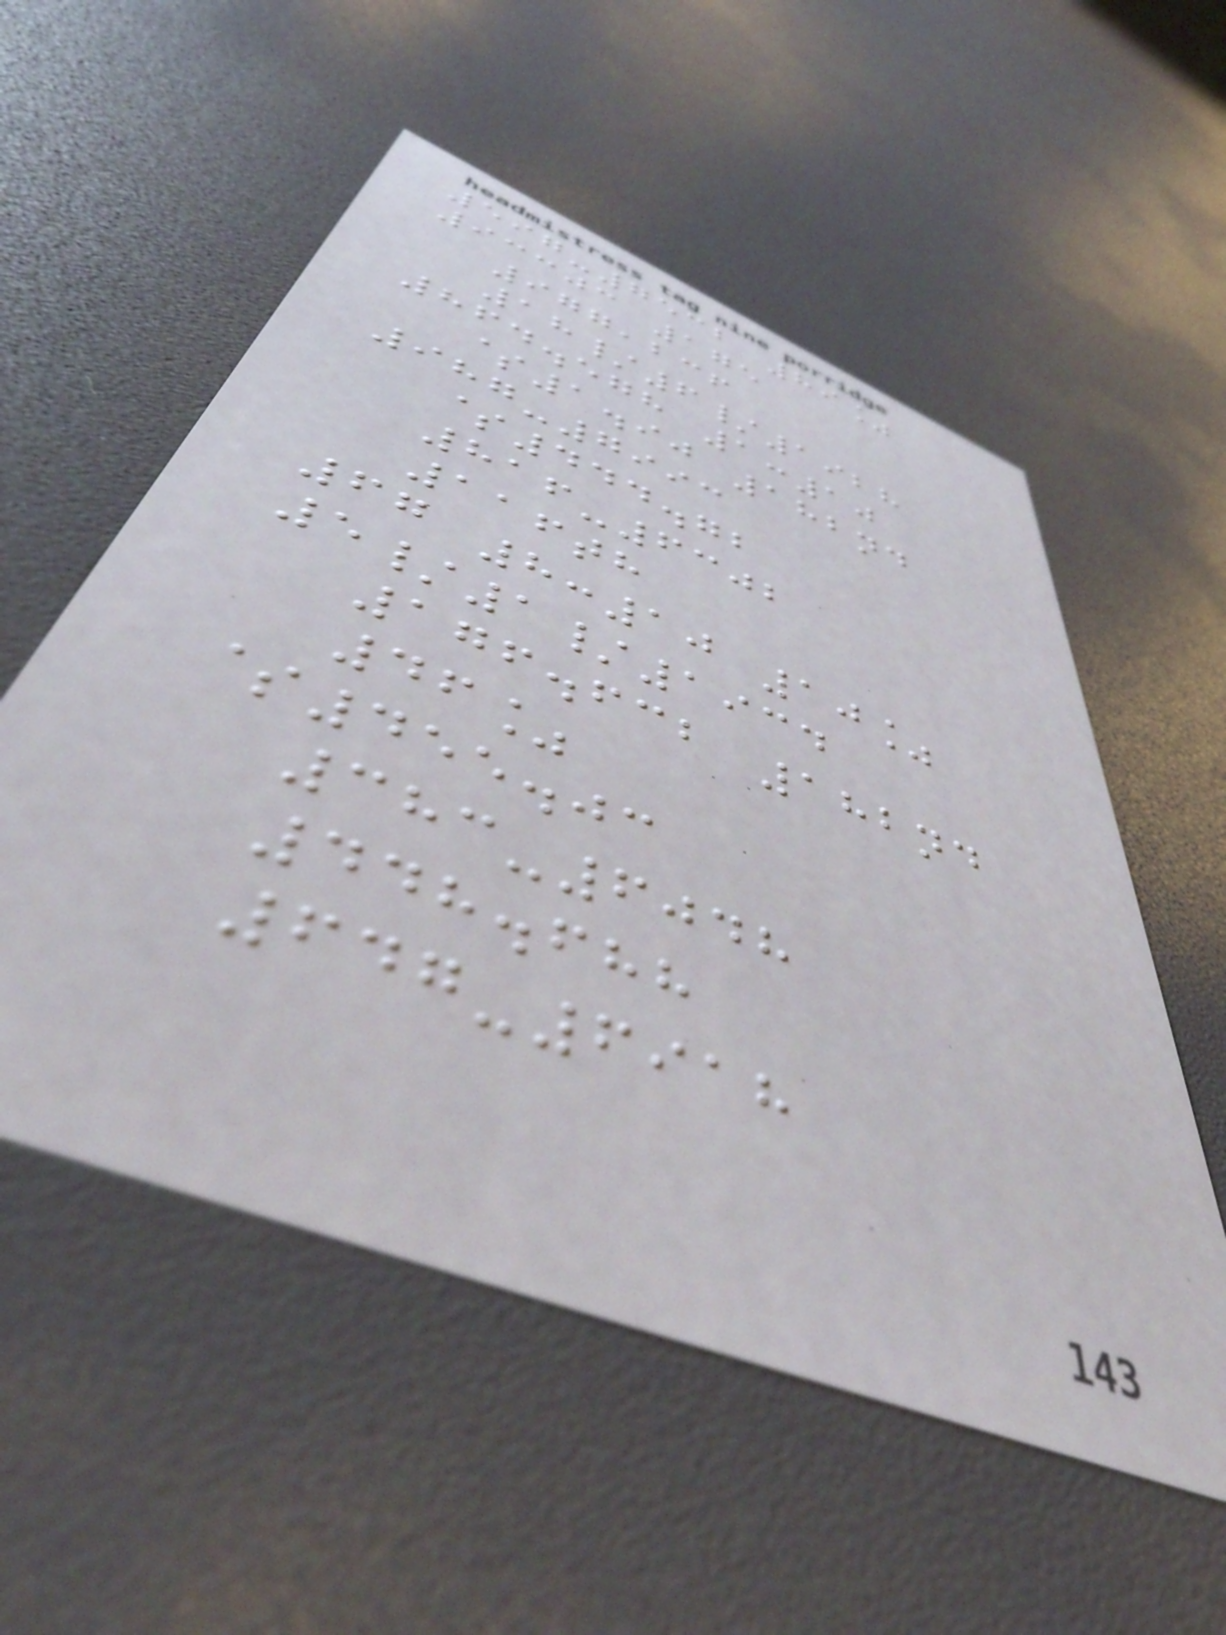597-7532 89%
93303 175
977,236
18/6/1928
864.578 1:10
$1.90 182nd
987-7993
$444.72
816-6302
116th
67 8:10 10%
5/1/1934
176.632 182nd
46%
$455.03
383-6048
448.688
647-6918
